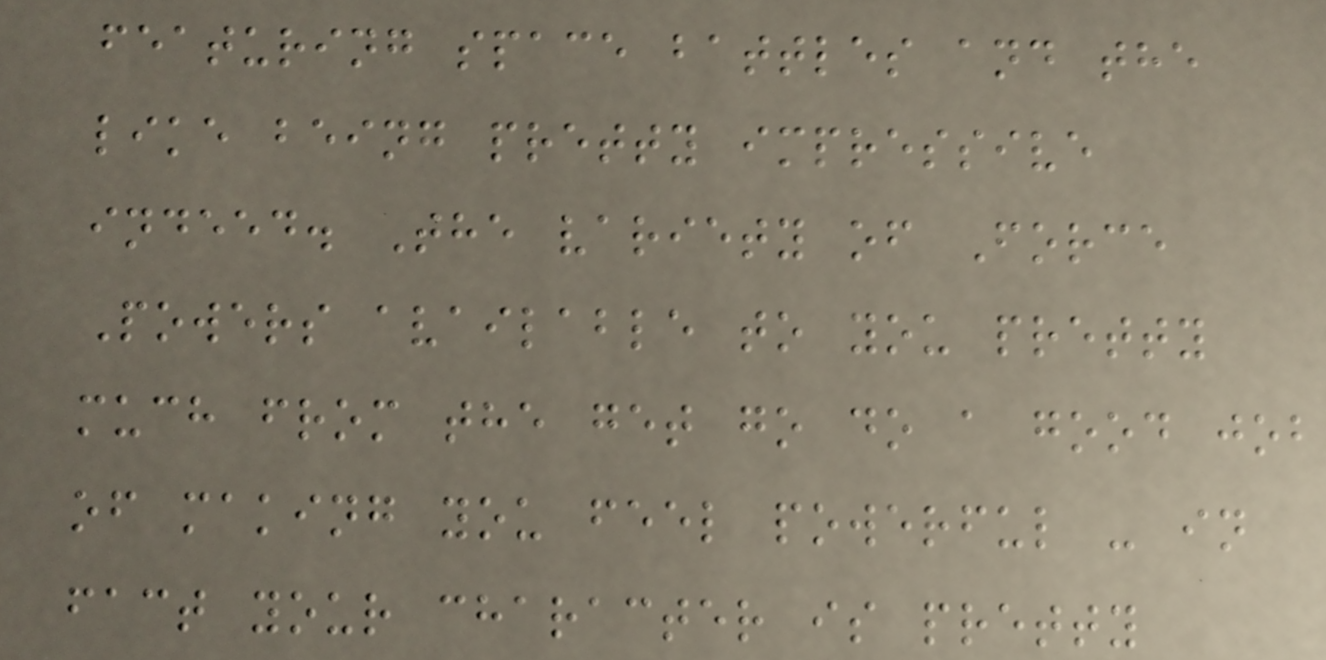featuring space battles and the
like being pretty impressive
indeed. The variety of Force
Powers available to you pretty
much from the get go do a good job
of making you feel powerful - in
fact your character is pretty
